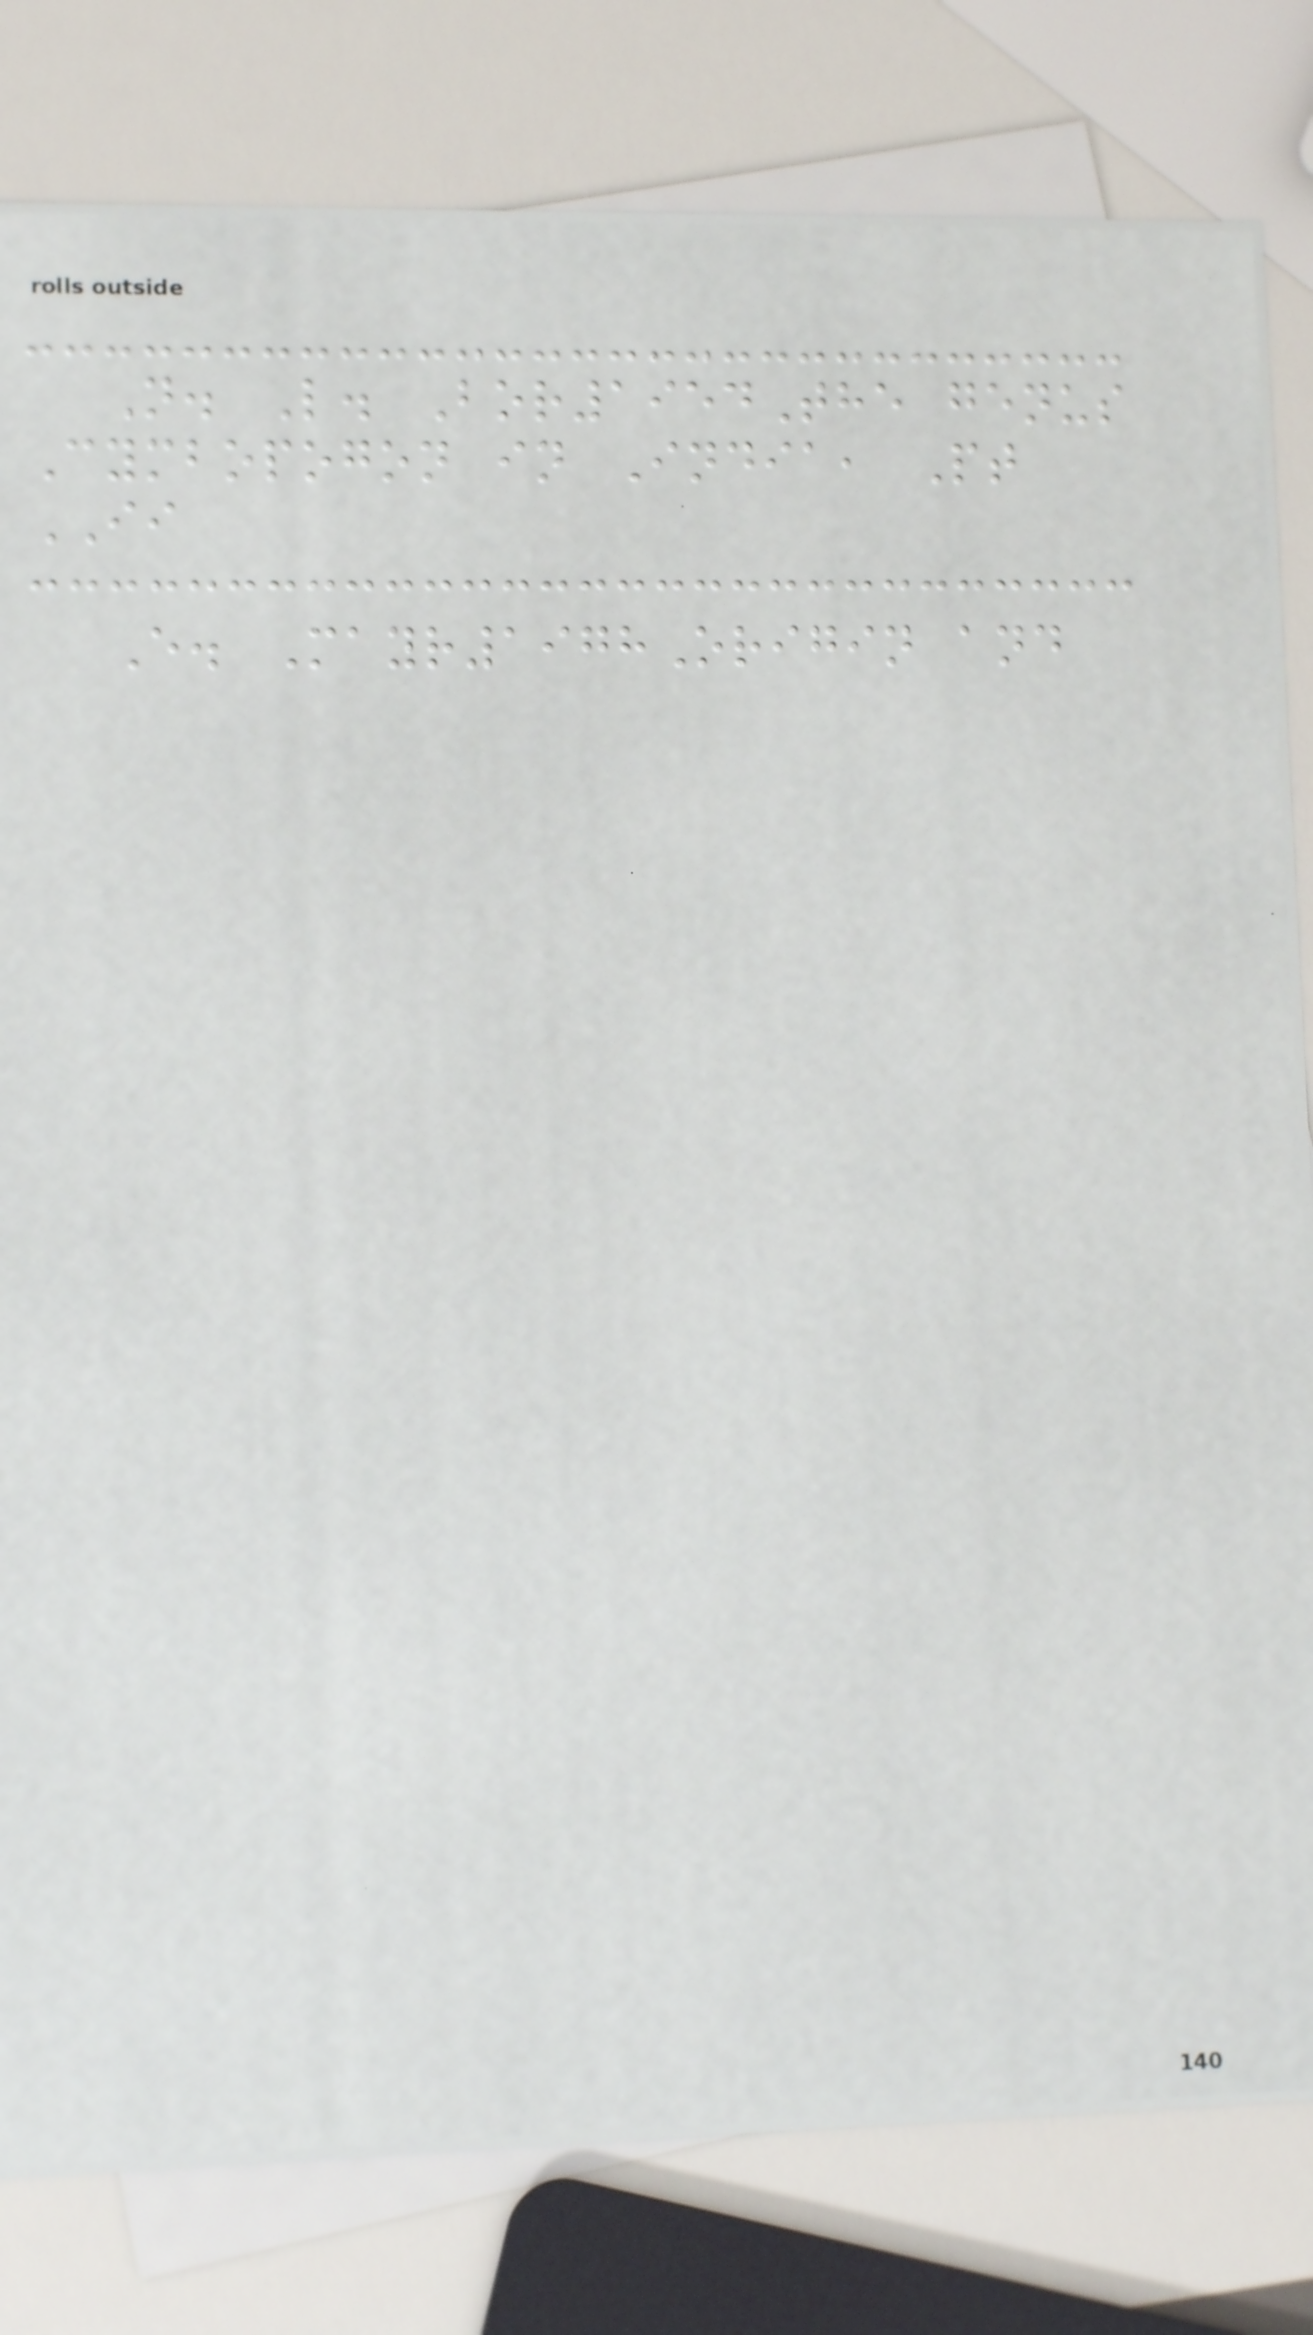N. L. Bor1954The genus
Cymbopogon in India, Pt
II
E. Mayr1978Origin and
